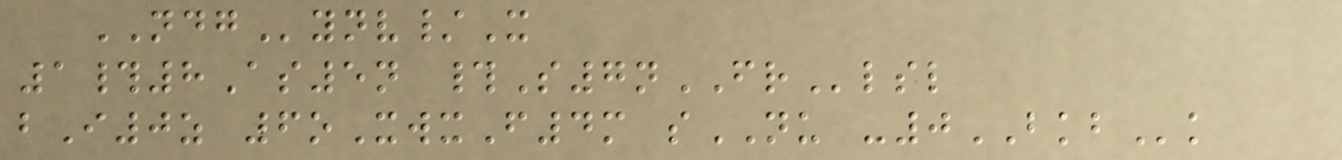NDGynv/X
1#8As5n #S7nFRlsl
bI0z 6oXwxF4m sNU -0BKBk
